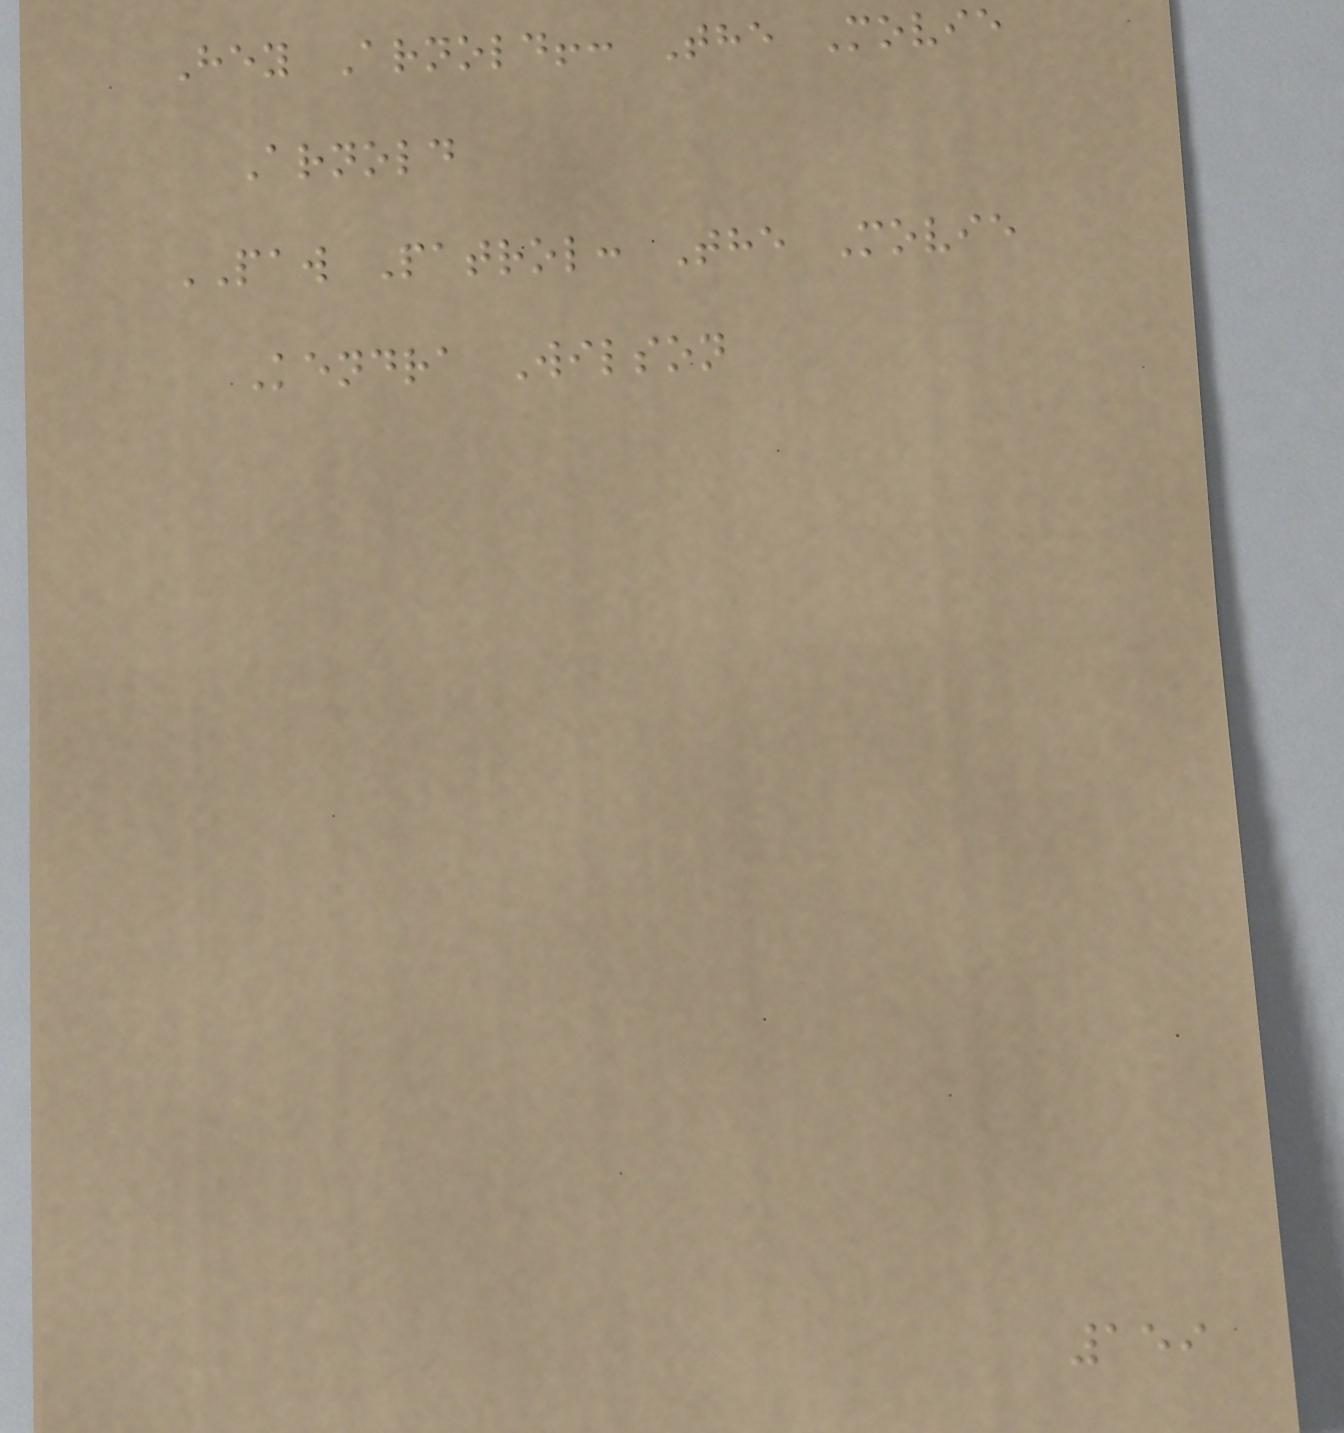Hey Arnold!: The Movie
Arnold
PAW Patrol: The Movie
Kendra Wilson
159
